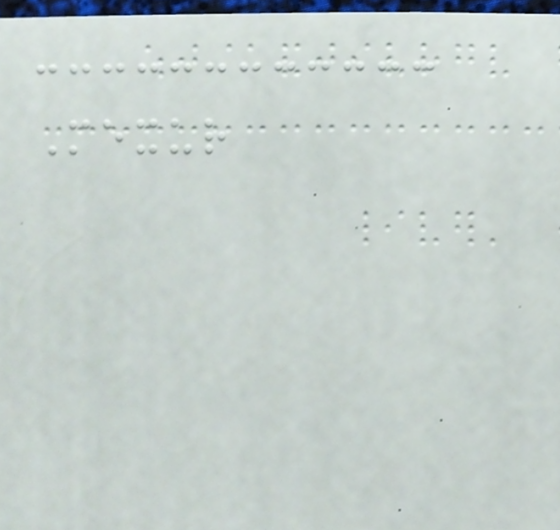Mexur
